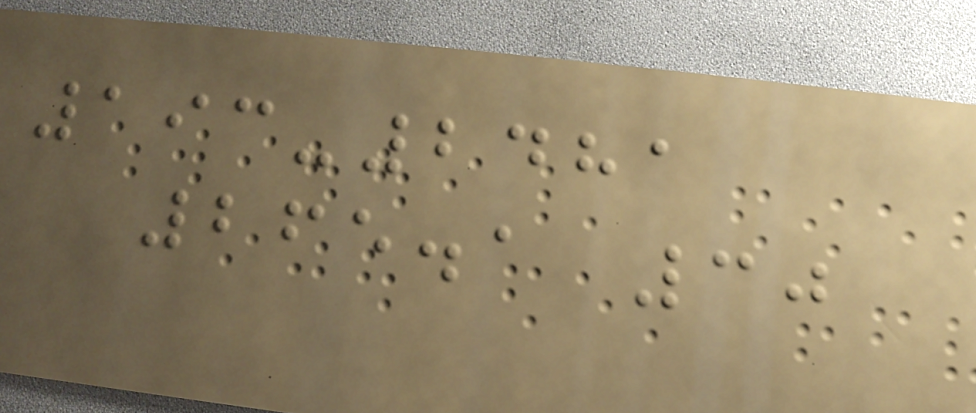193-2481
265.1 30
